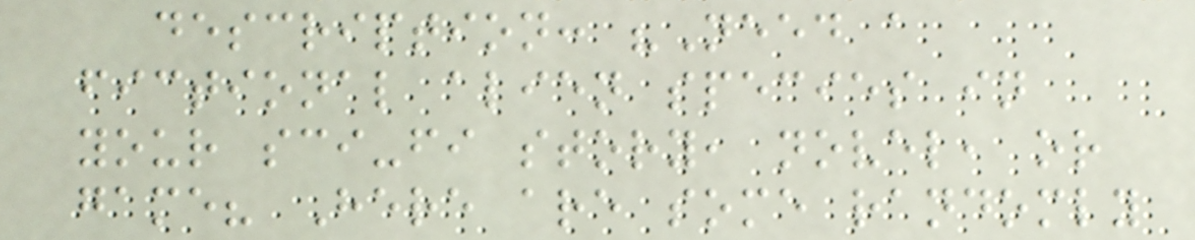description: "Need a
fictional alien species in
your sci-fi story, novel, or
game? Here are some randomly
